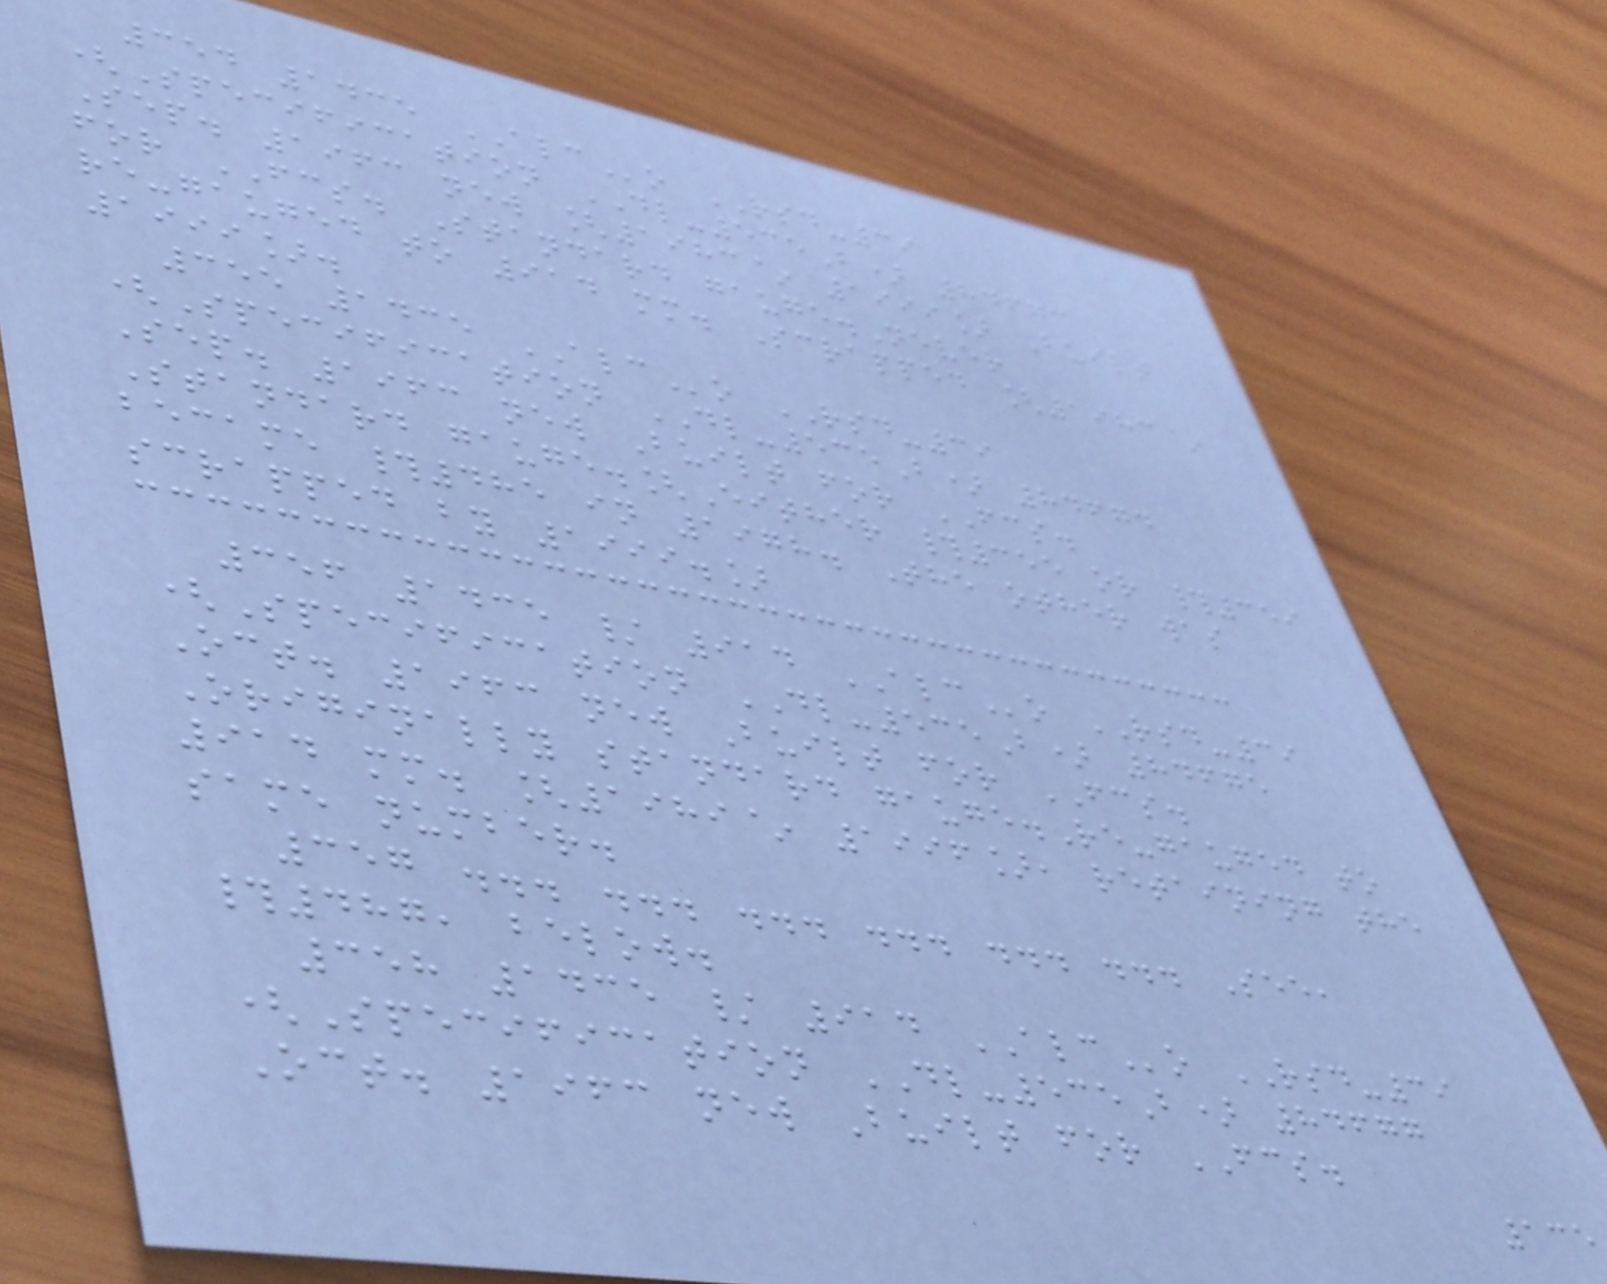354 1435 ALCo RSD-39
(Specification DL-535B) 84673
Sep. 1963 new [1983~ 1999] Built
for FCS. Standard gauge.Never
re-gauged to 914 mm. Scrapped [1983~
1999].
355 1435 ALCo RSD-39
(Specification DL-535B) 84674
Sep. 1963 new Built for FCS.
Standard gauge.[Either #355 or #359
became #485 in 1978. The other was
scrapped by 1999.]
356 1435 / 914 ALCo RSD-39
(Specification DL-535B) 84675
Oct. 1963 new Built for FCS.
Originally standard gauge.Re-gauged to
914 mm. [1989~ 1996], retaining the
same number.
357 ... ... ... ... ... ... See,
#487, below.
358 1435 / 914 ALCo RSD-39
(Specification DL-535B) 84677
Oct. 1963 new Built for FCS.
135
